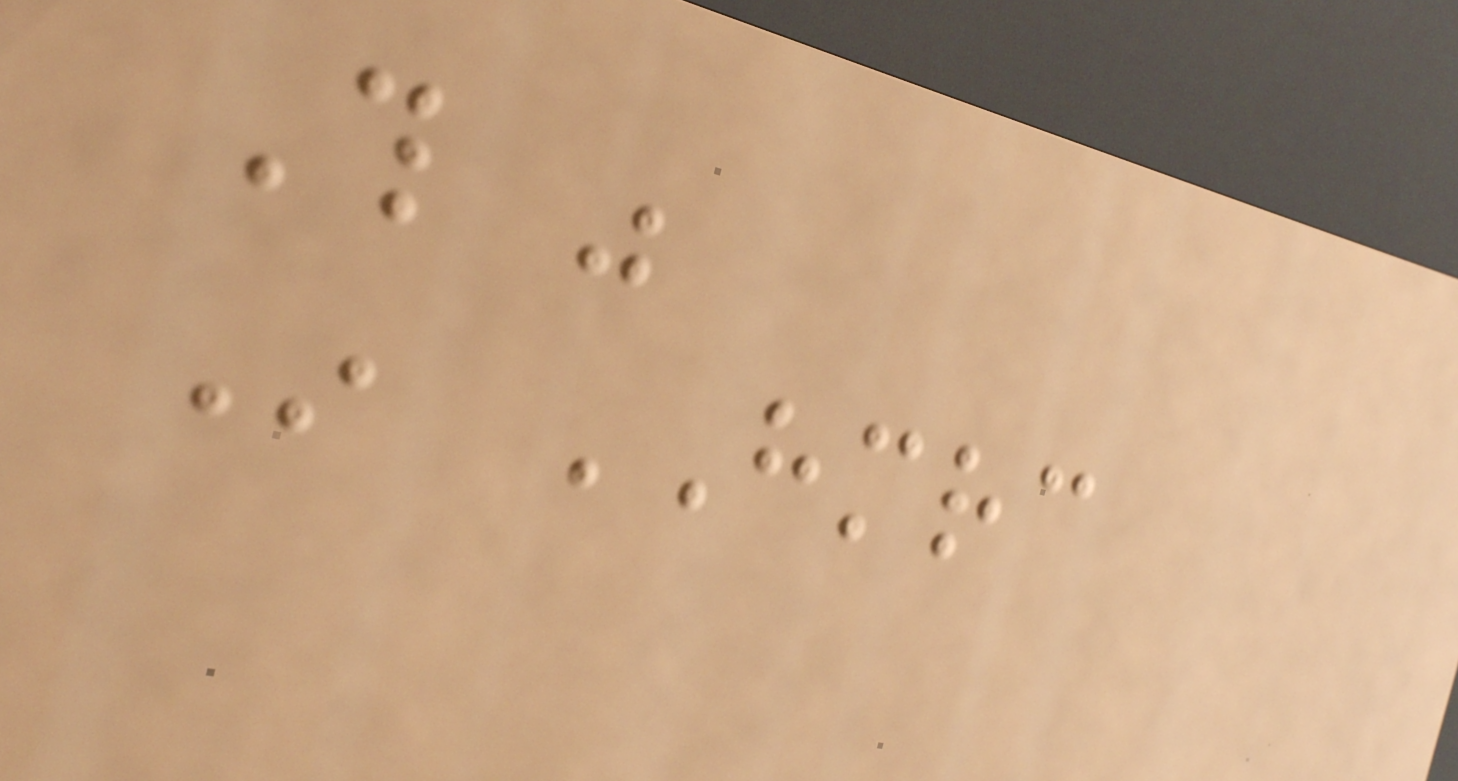This was
In HMRC
